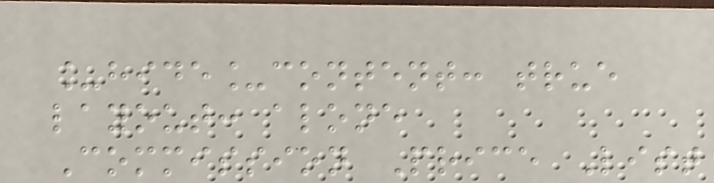_hide_content: true
layout: alone
Commission Price List
